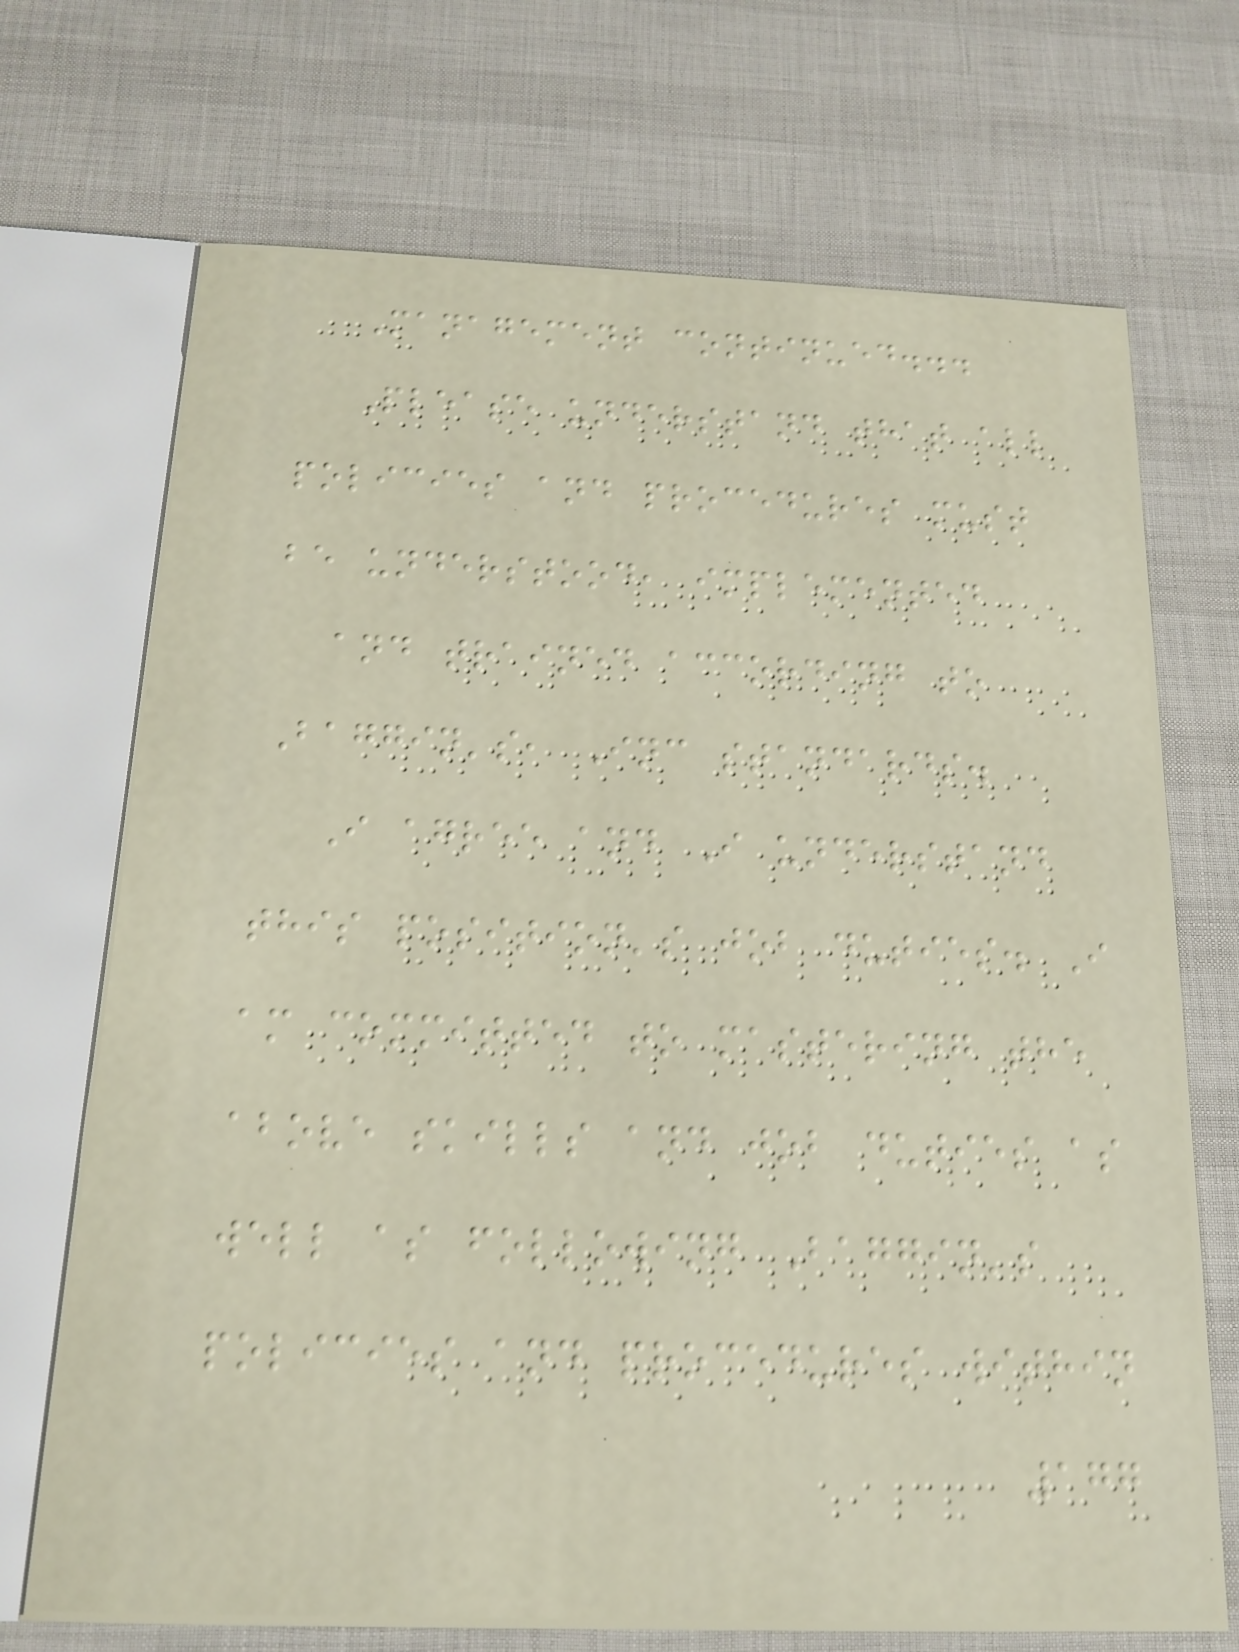Management continued...
Please understand that all
policies and procedures must
be understood, implemented
and trained according to
Baggin's, Inc standards.
I agree and I understand
this position's job duties. I
am committed to mastering the
above skills and job duties as
well as following Baggin's
policies and procedures within
177
